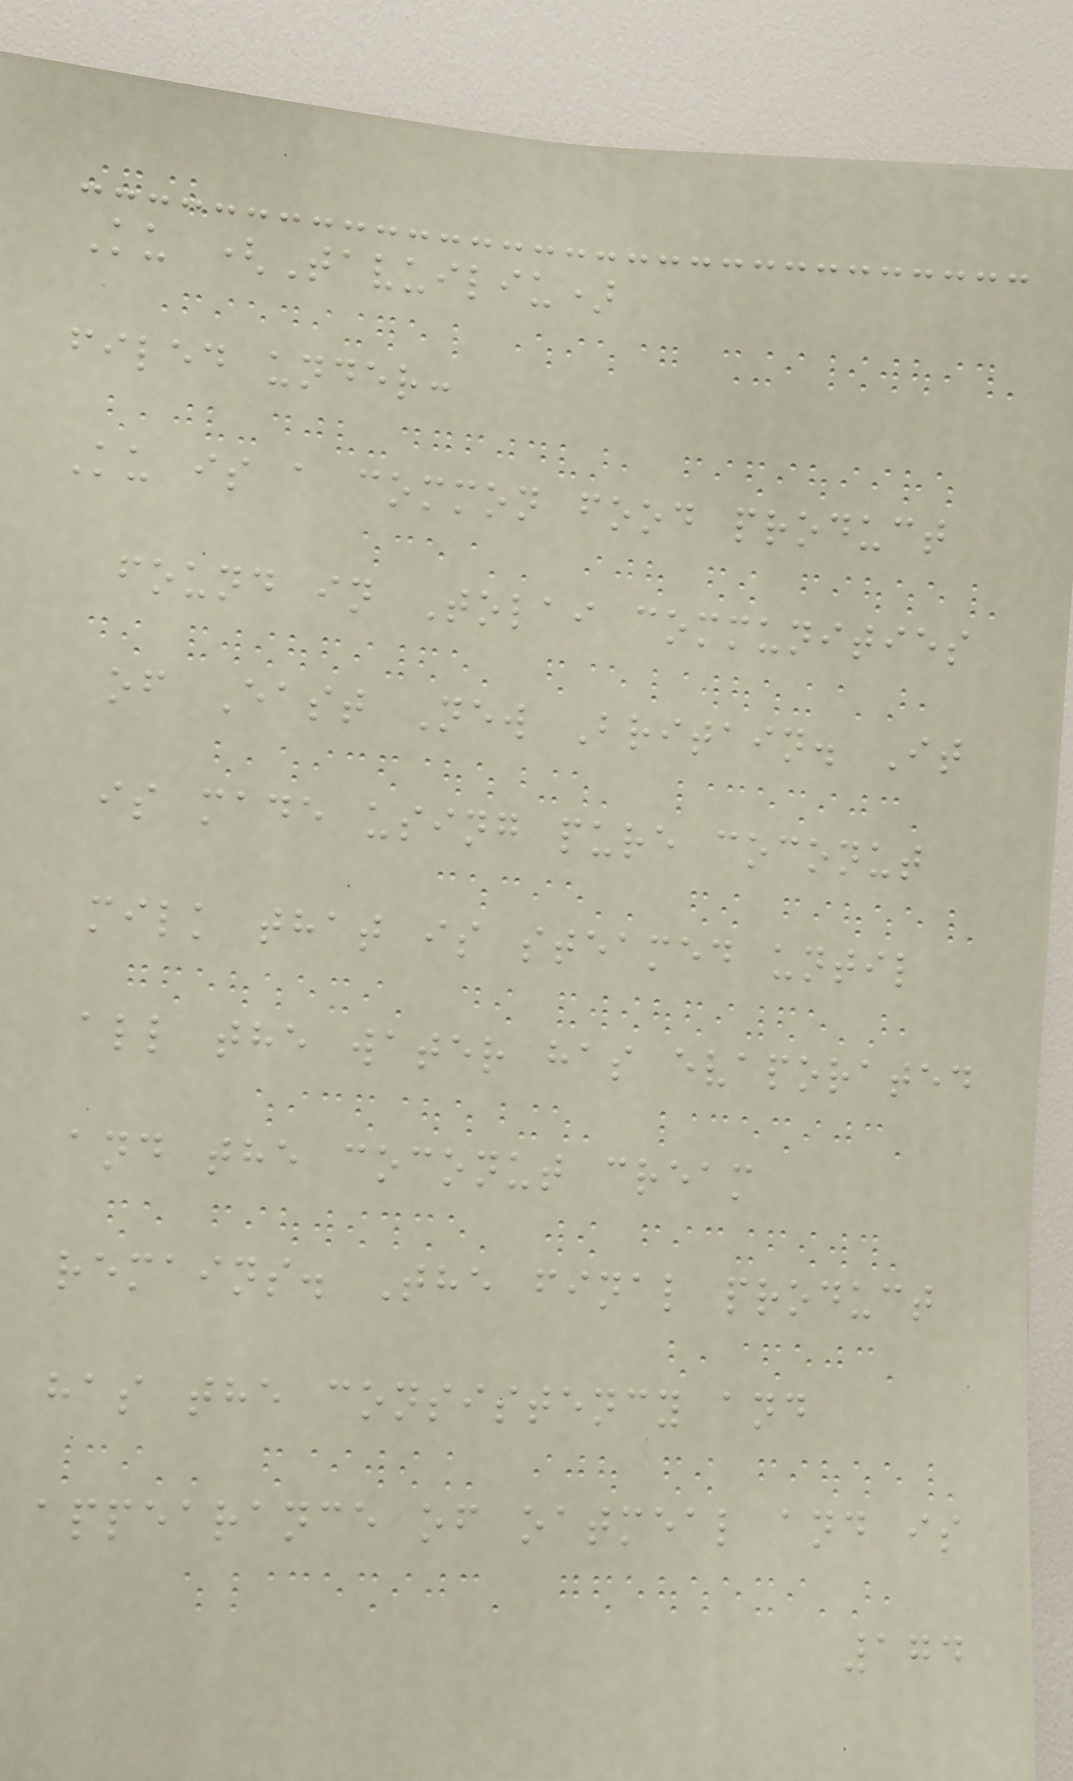Ku (Tavuiliu)
filed under:
Ku is a common food product
found in Tolai communities
of East New Britain. It
is made using pure coconut
milk that is steamed until
all the water has evaporated
and the coconut cream
remains. The final product
has the consistency and
appearance of oatmeal and is
174
